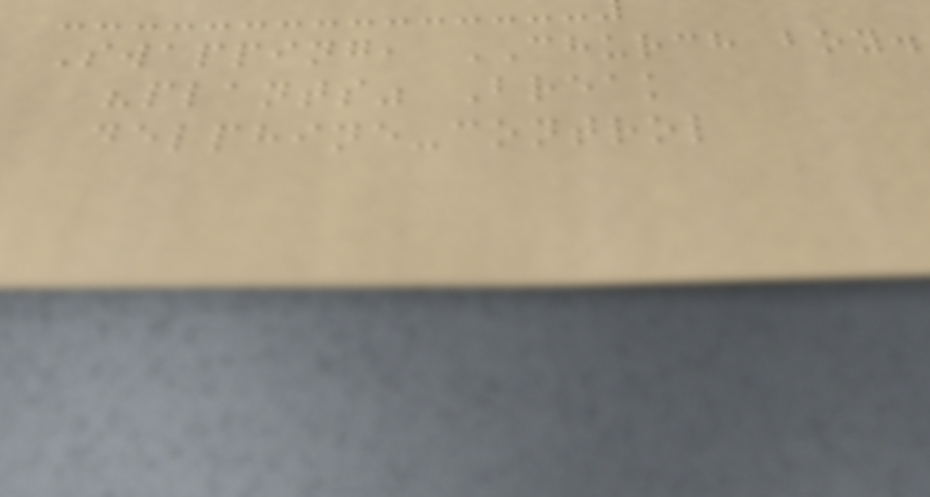Swapping, CHURCH boy.
"plants" Break
delphine-control
